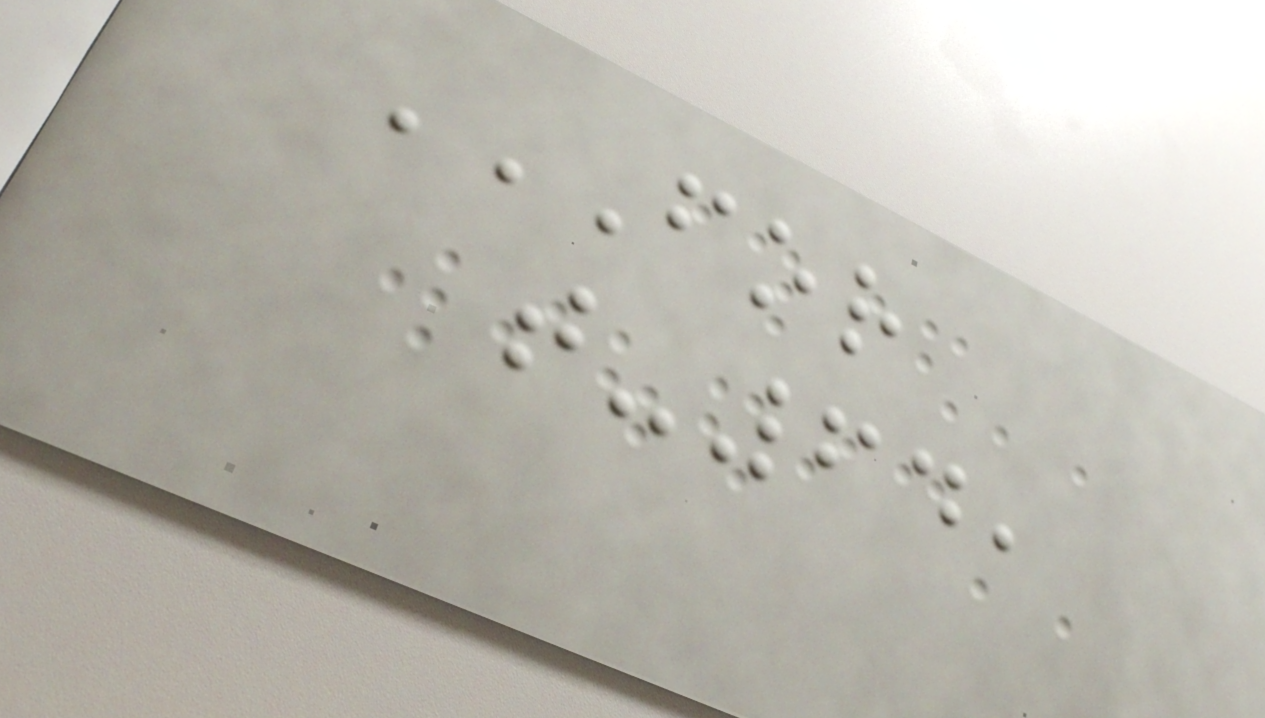FOR
T-64,
